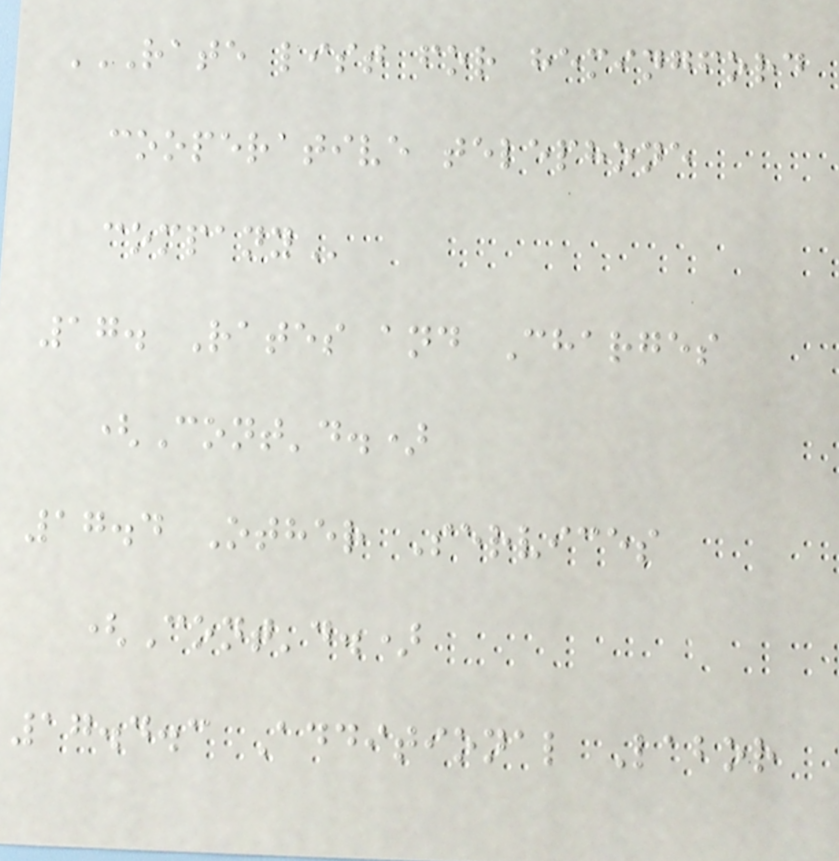RATE LIST FOR HEMINGFORD
COOPERATIVE TELEPHONE
COMPANY
17. Rates and Charges
(Cont'd.)
17.4 Other Services
(Cont'd.)
17.4.3 Additional Labor
